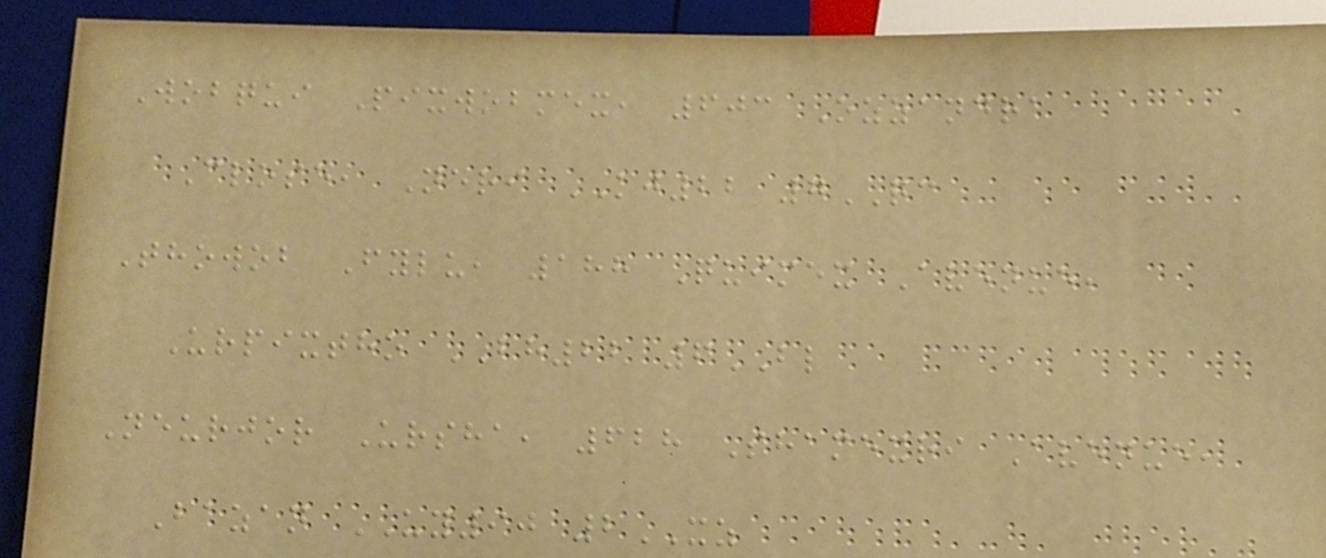Wobqui Pixwobmex, 603 Ozzandra
Close, Neri KJ22 7QC
Thowob Fylu, 188 Quimex Avenue,
Urpixtho BH22 6BL
Neurjor Ursha, 628 Shamexri Avenue,
Bazan UY90 2XZ
